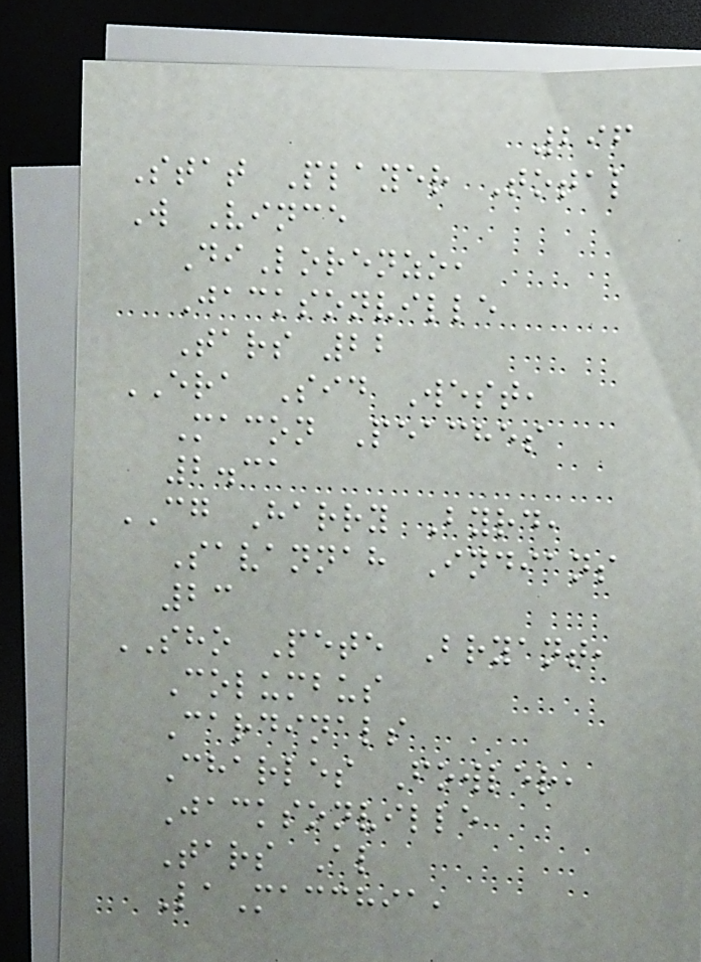296
Stat Player Total
W Vince
DiLorenzo,
Jacksonville
Tars 22
ERA Sid West,
Macon Peaches
2.31
CG Harry Byrd,
Savannah Indians
23
SHO Pete Bryant,
Columbus
Cardinals
Charles Fowler,
Jacksonville
Tars Al
LaMacchia,
